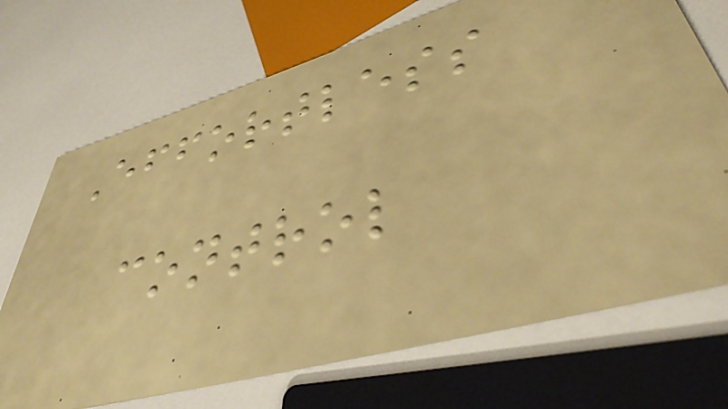Effortless
control
